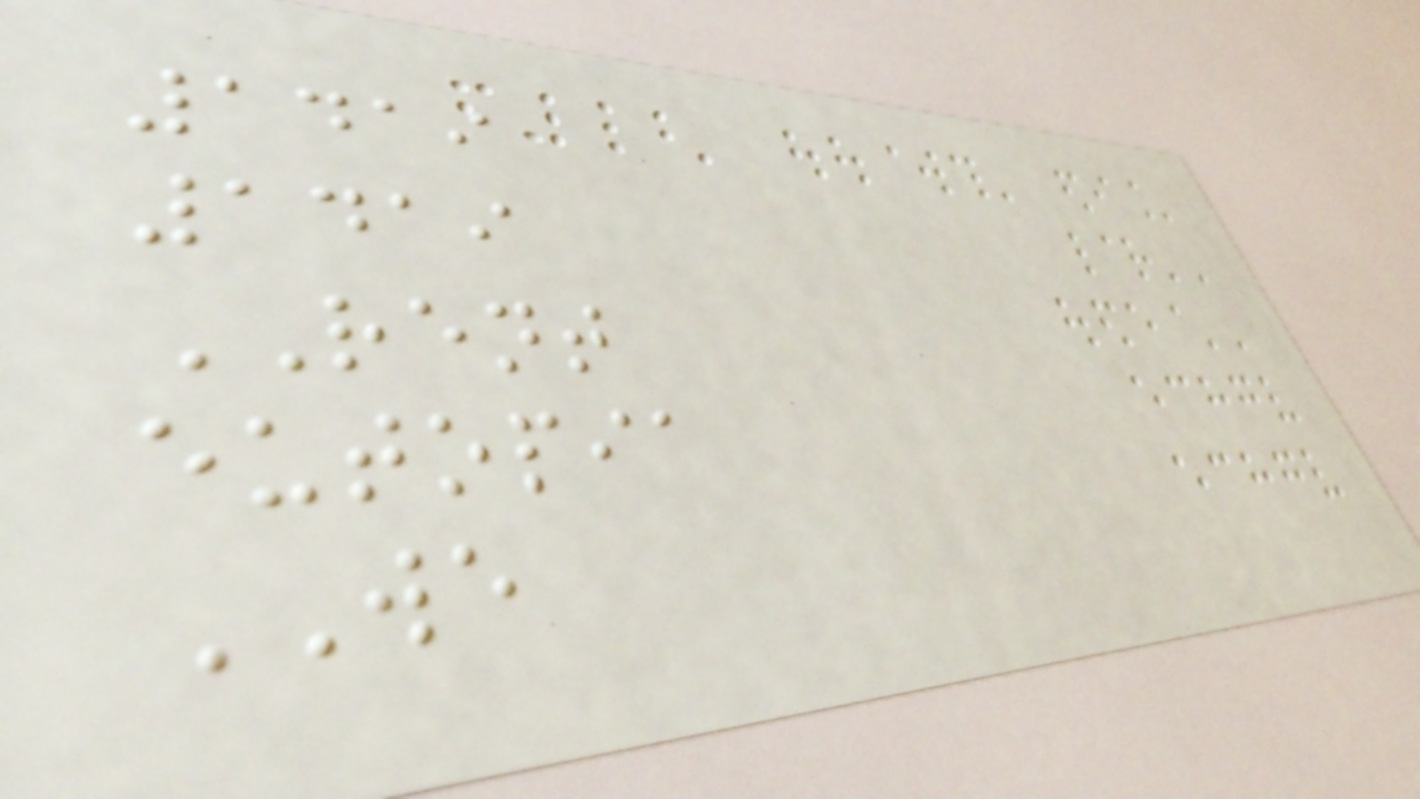1419
1419
RENT
eutopia
WE
